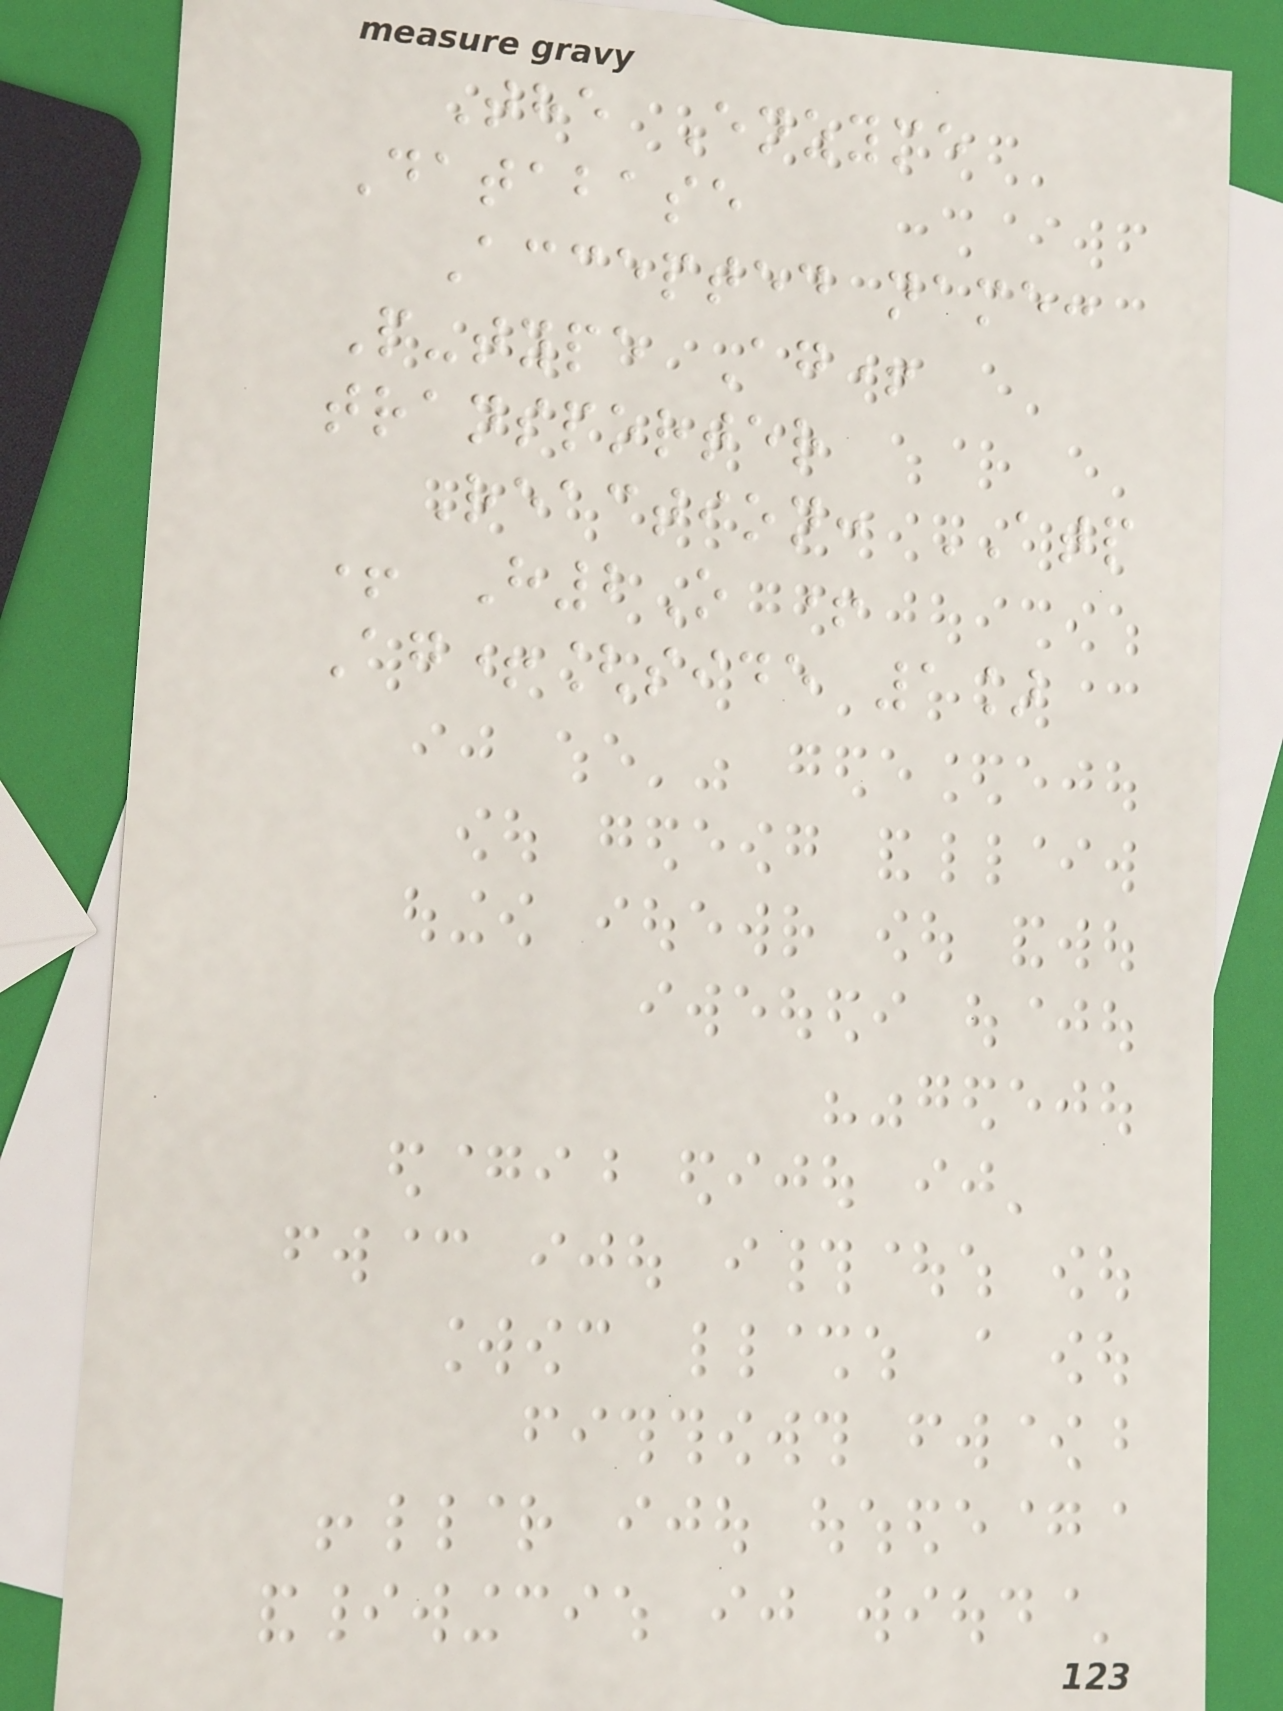The Enzyme
Database
Accepted name:
P-type Ag+
transporter
Reaction: ATP
+ H2O +
Ag+[side 1]
